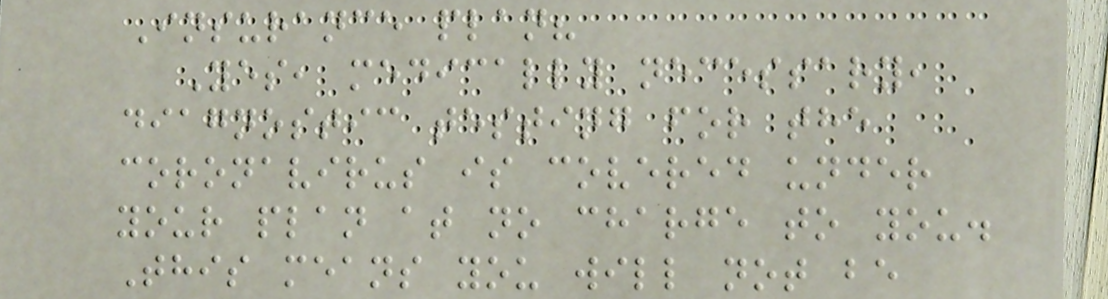Insurance plan?
Yes, medically necessary,
diagnostic testing for the
coronavirus is covered under
your plan at no charge to you.
This means you will not be
